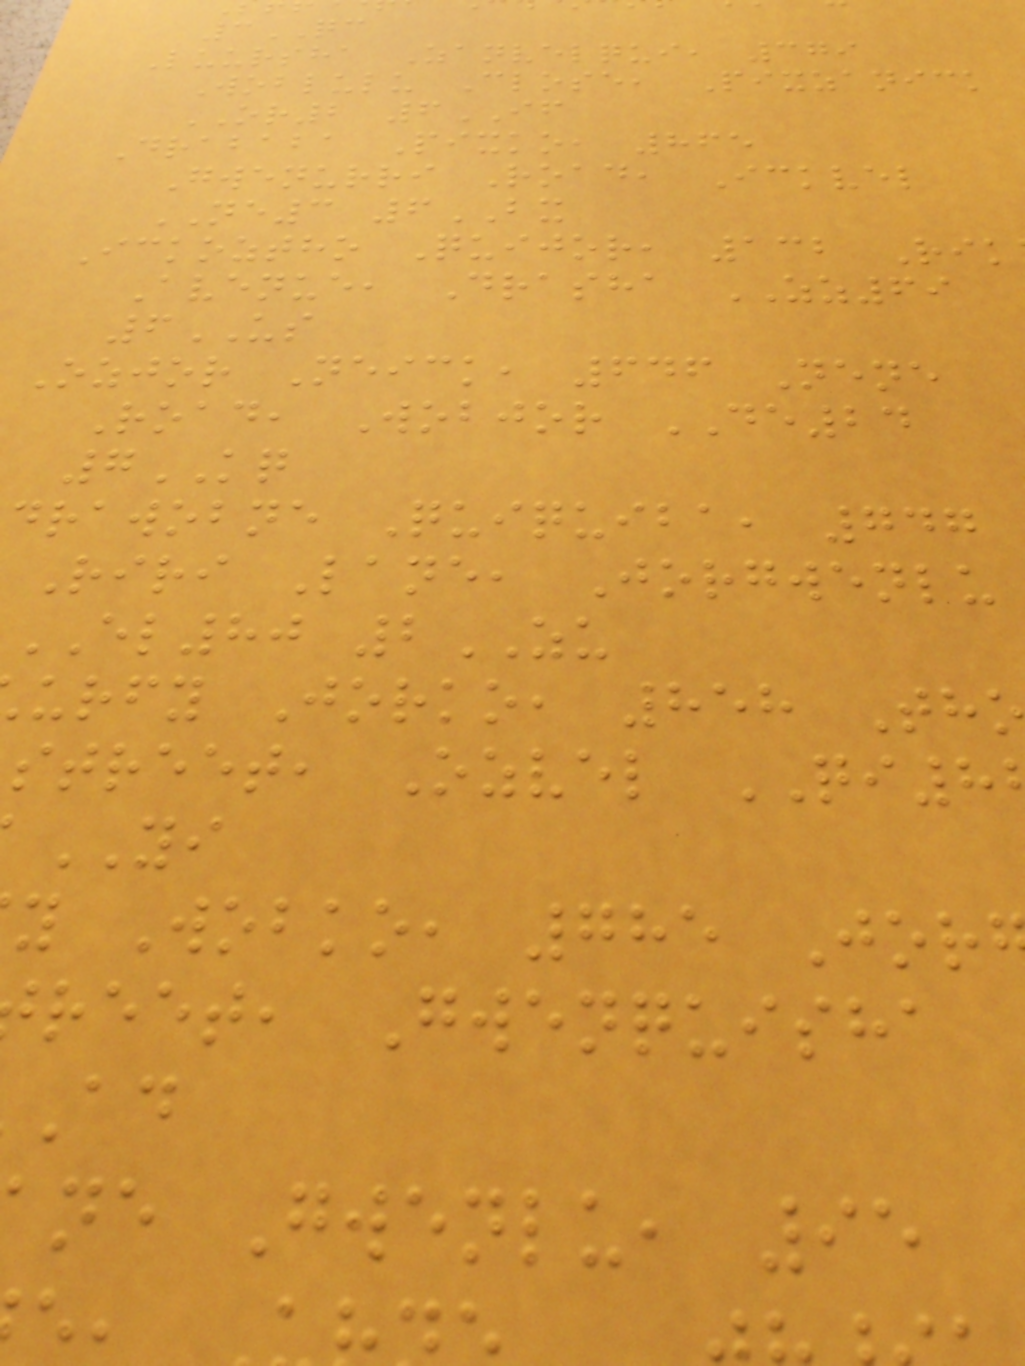3QC
Luursha Zanvelqui, 379
Woblulu Close, Pixzanick
OR2 6IF
Drababa Pixko, 865
Gwenurri Road, Ickvel
NE3 6BX
Ickoztho Quijor, 132 Rik
Avenue, Drasha ZZ69
6US
Ozjor Neick, 646 Nene
Road, Wobjor DE24
7KQ
drawobne Quiquiba, 747
Riri Lane, Jorgwenlu
EL80 2ZU
urfy Jorko, 858 Th
street, Ozvel QI8
YI
y Wobko, 785 Jor
reet, Gwenquisha
ne Gwenlu, 95
